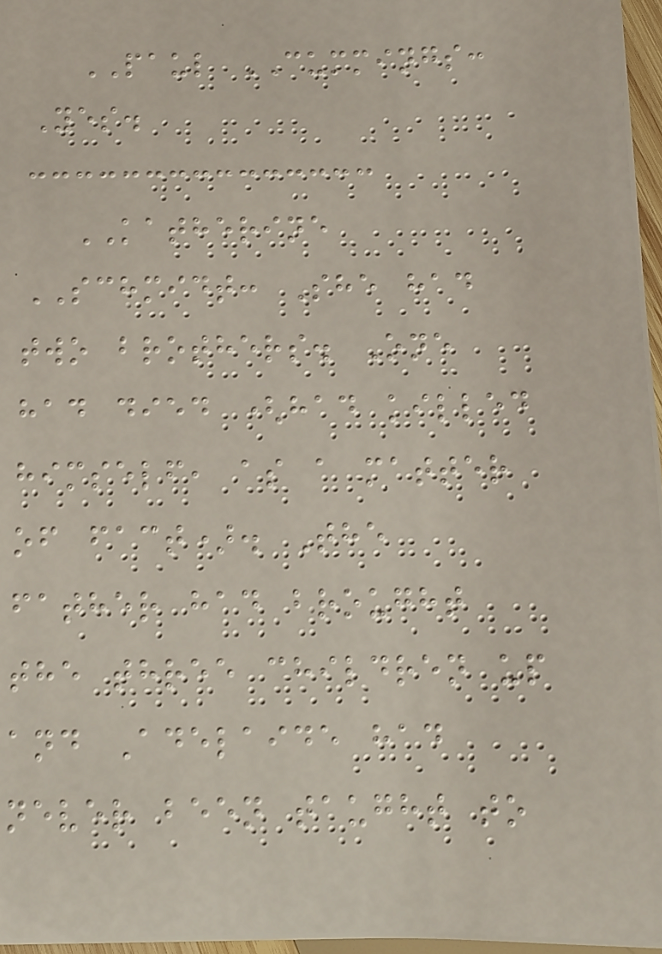PAUL CUMMINGS:
Yes.
KATHERINE
SCHMIDT: She had
two brothers. One
had died (had killed
himself, as a matter
of fact). The
father had brought
the three children up
and Adelaide had
never been taught to
